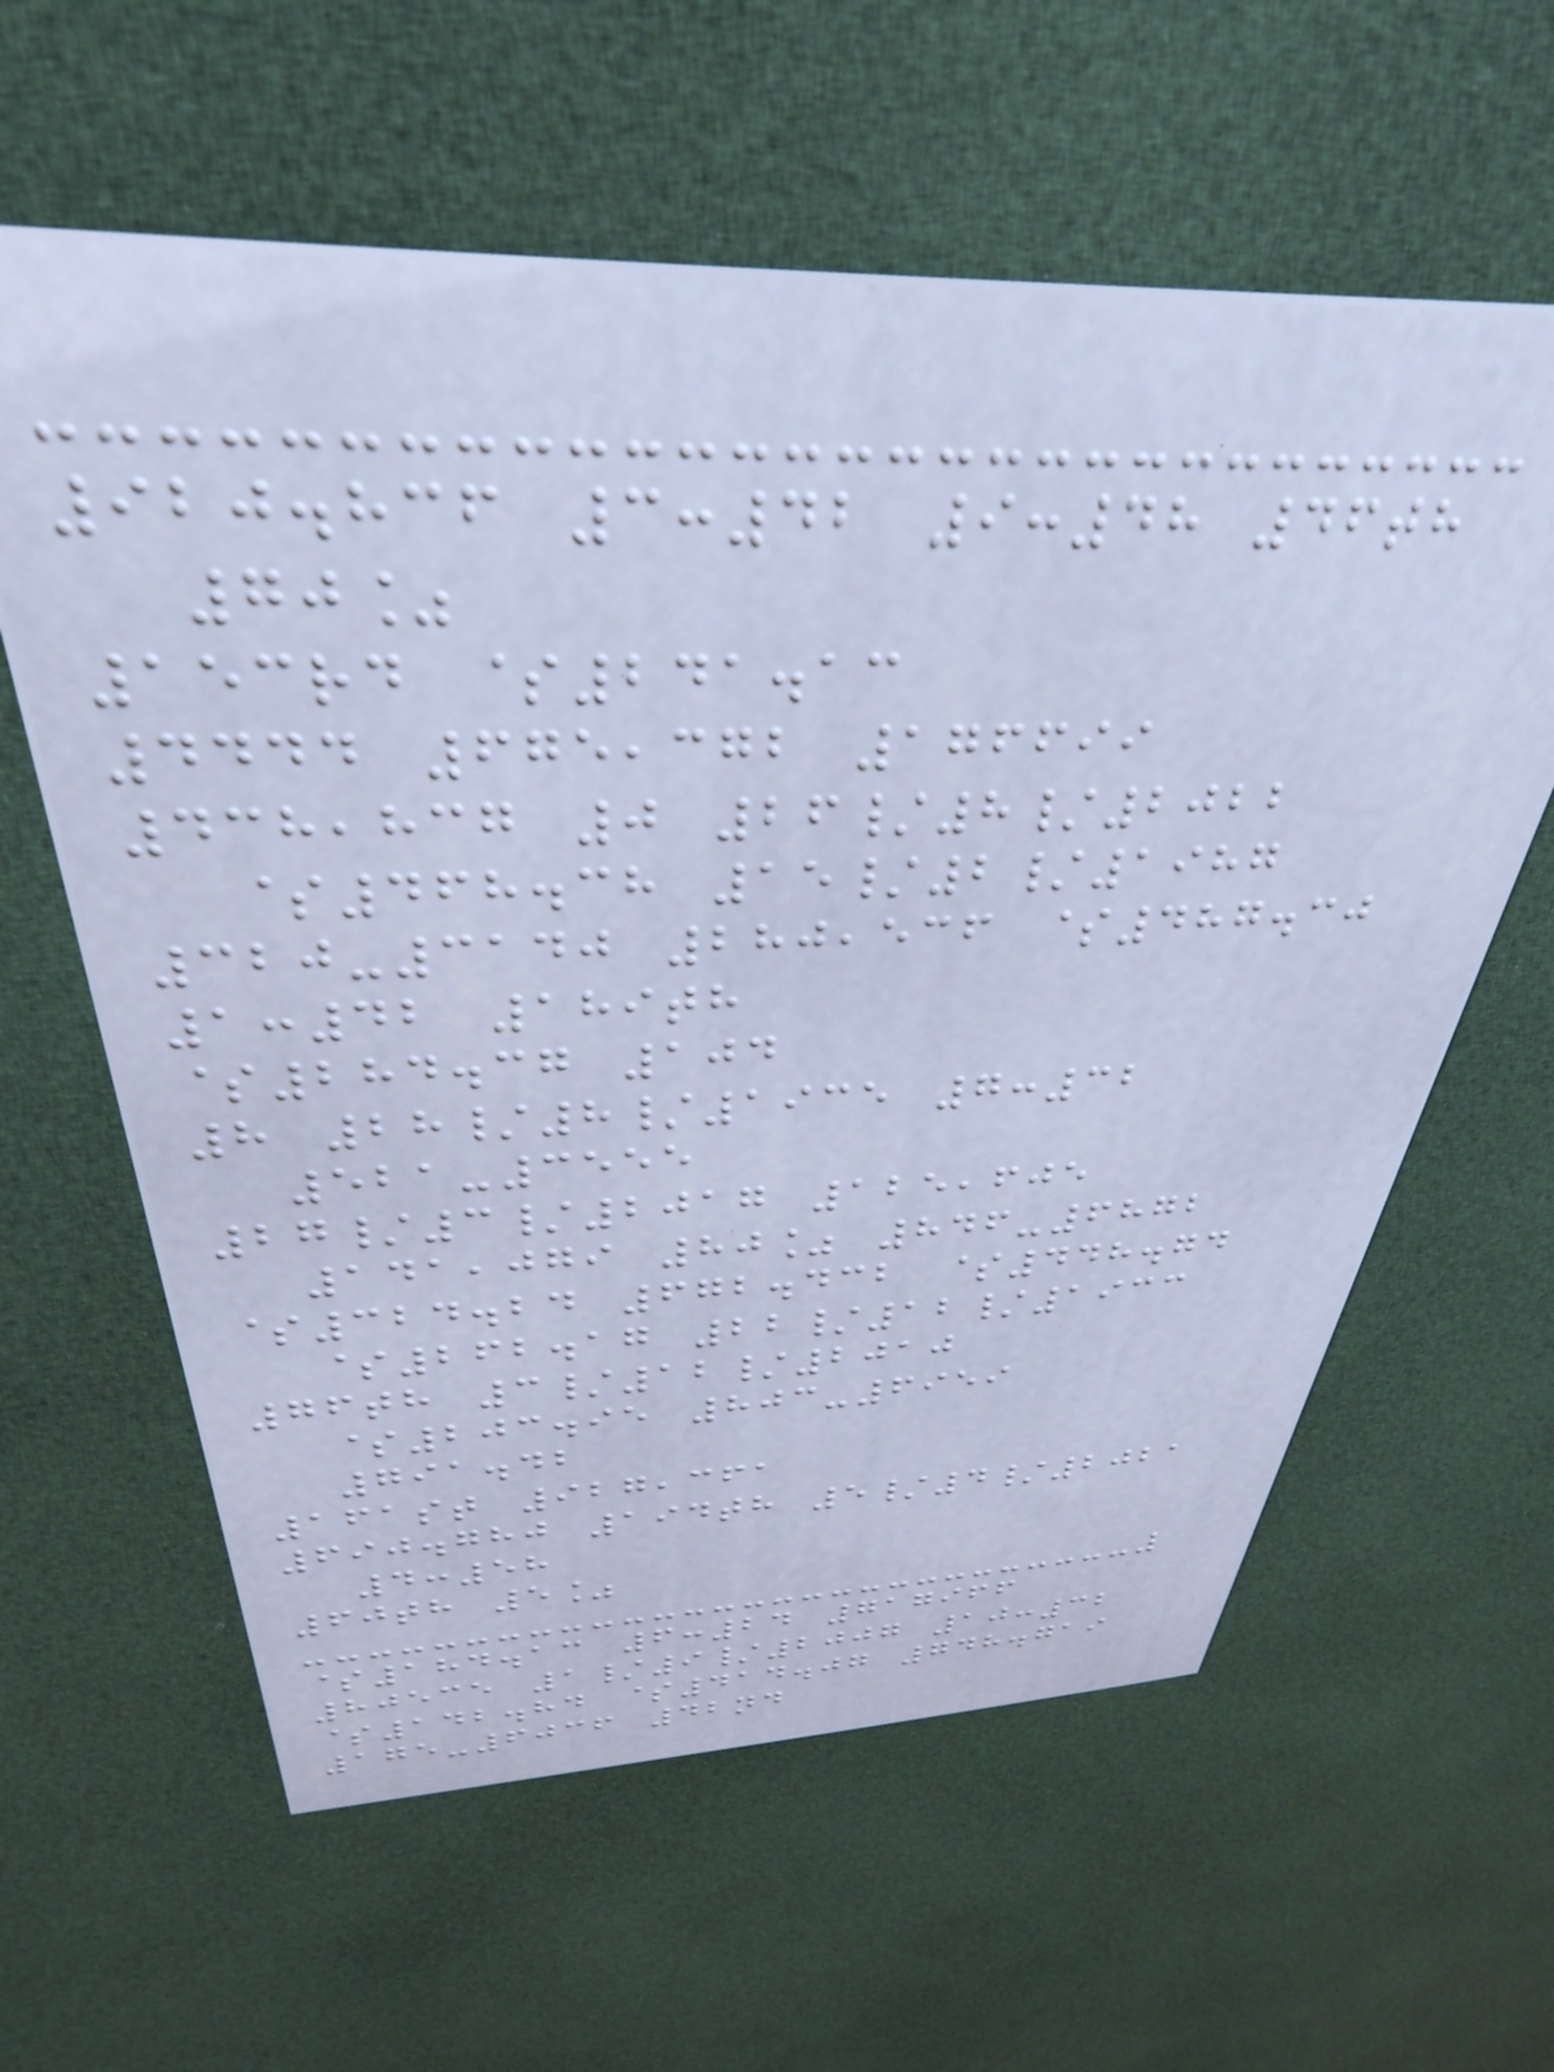920.836 3:42 9:48 46th
70%
153rd $241.13
4444 675,372 176699
438,837 0 26/8/2022
$468.38 15/2/1987
320-3140 280,536 $487.30
1:42 189th
$284.37 104
8 28/8/1935 7:32
521-3555
27/3/2017 125,605
141,079 80% 846-6872
$324.24 672.432 $448.74
$262.17 22/12/1933
76th 3/12/2010
$203.95 803-6959
791.42
161st 927,361
690.780 194th 5/4/2021
4:58
60th 5%
$184.13 6:24 717966
80535 1/9/2007 10:32
$142.84 $414.07 748.719
175-6036 42nd
